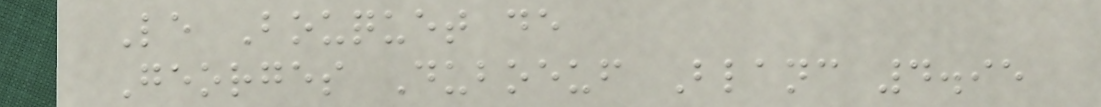Le Bouquet de
Georges Duboeuf Blanc 4.95
